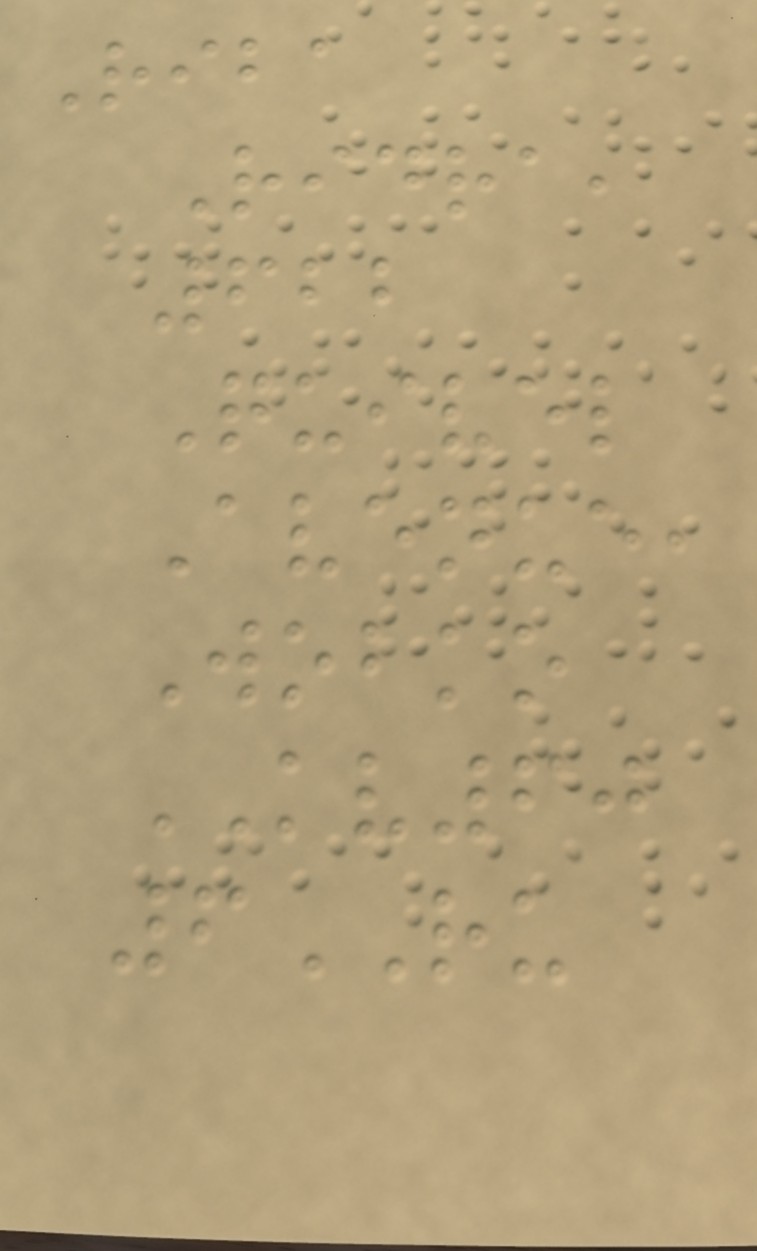Riba
Ridra,
622
Quivel
Avenue,
Wobko
KV60
6RU
